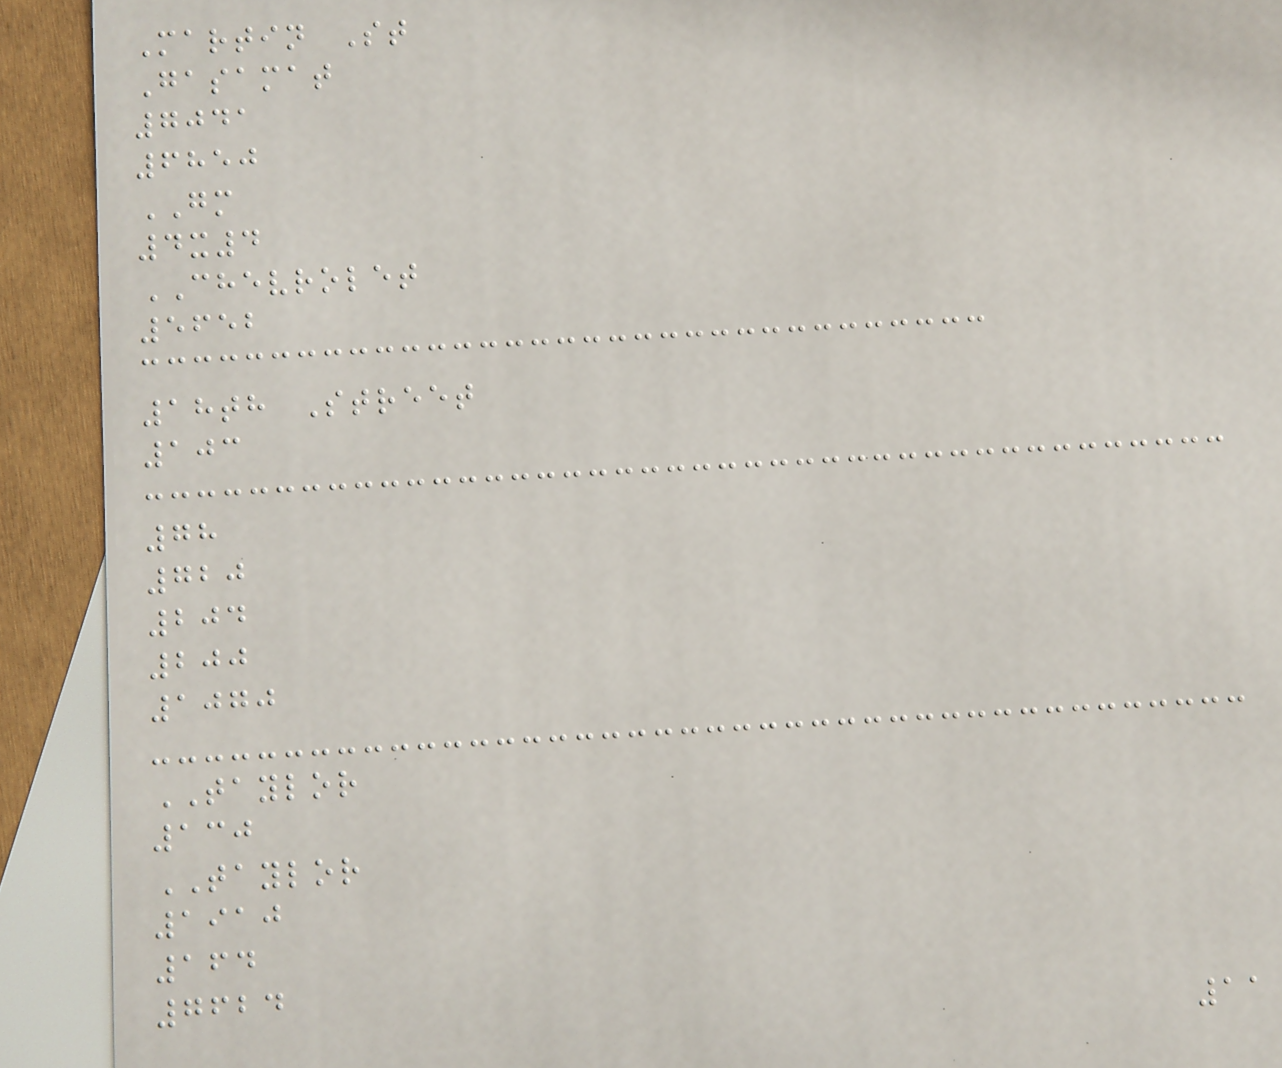Martin St
Gasamat
7041
6850
GM
4x4
CHEVROLET
5652
18th Street
103
78
720
204
200
1070
TAYLOR
130
TAYLOR
1910
164
7624
11
